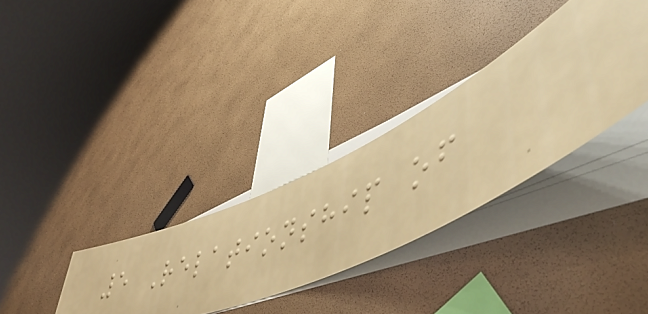5 Relationship of
